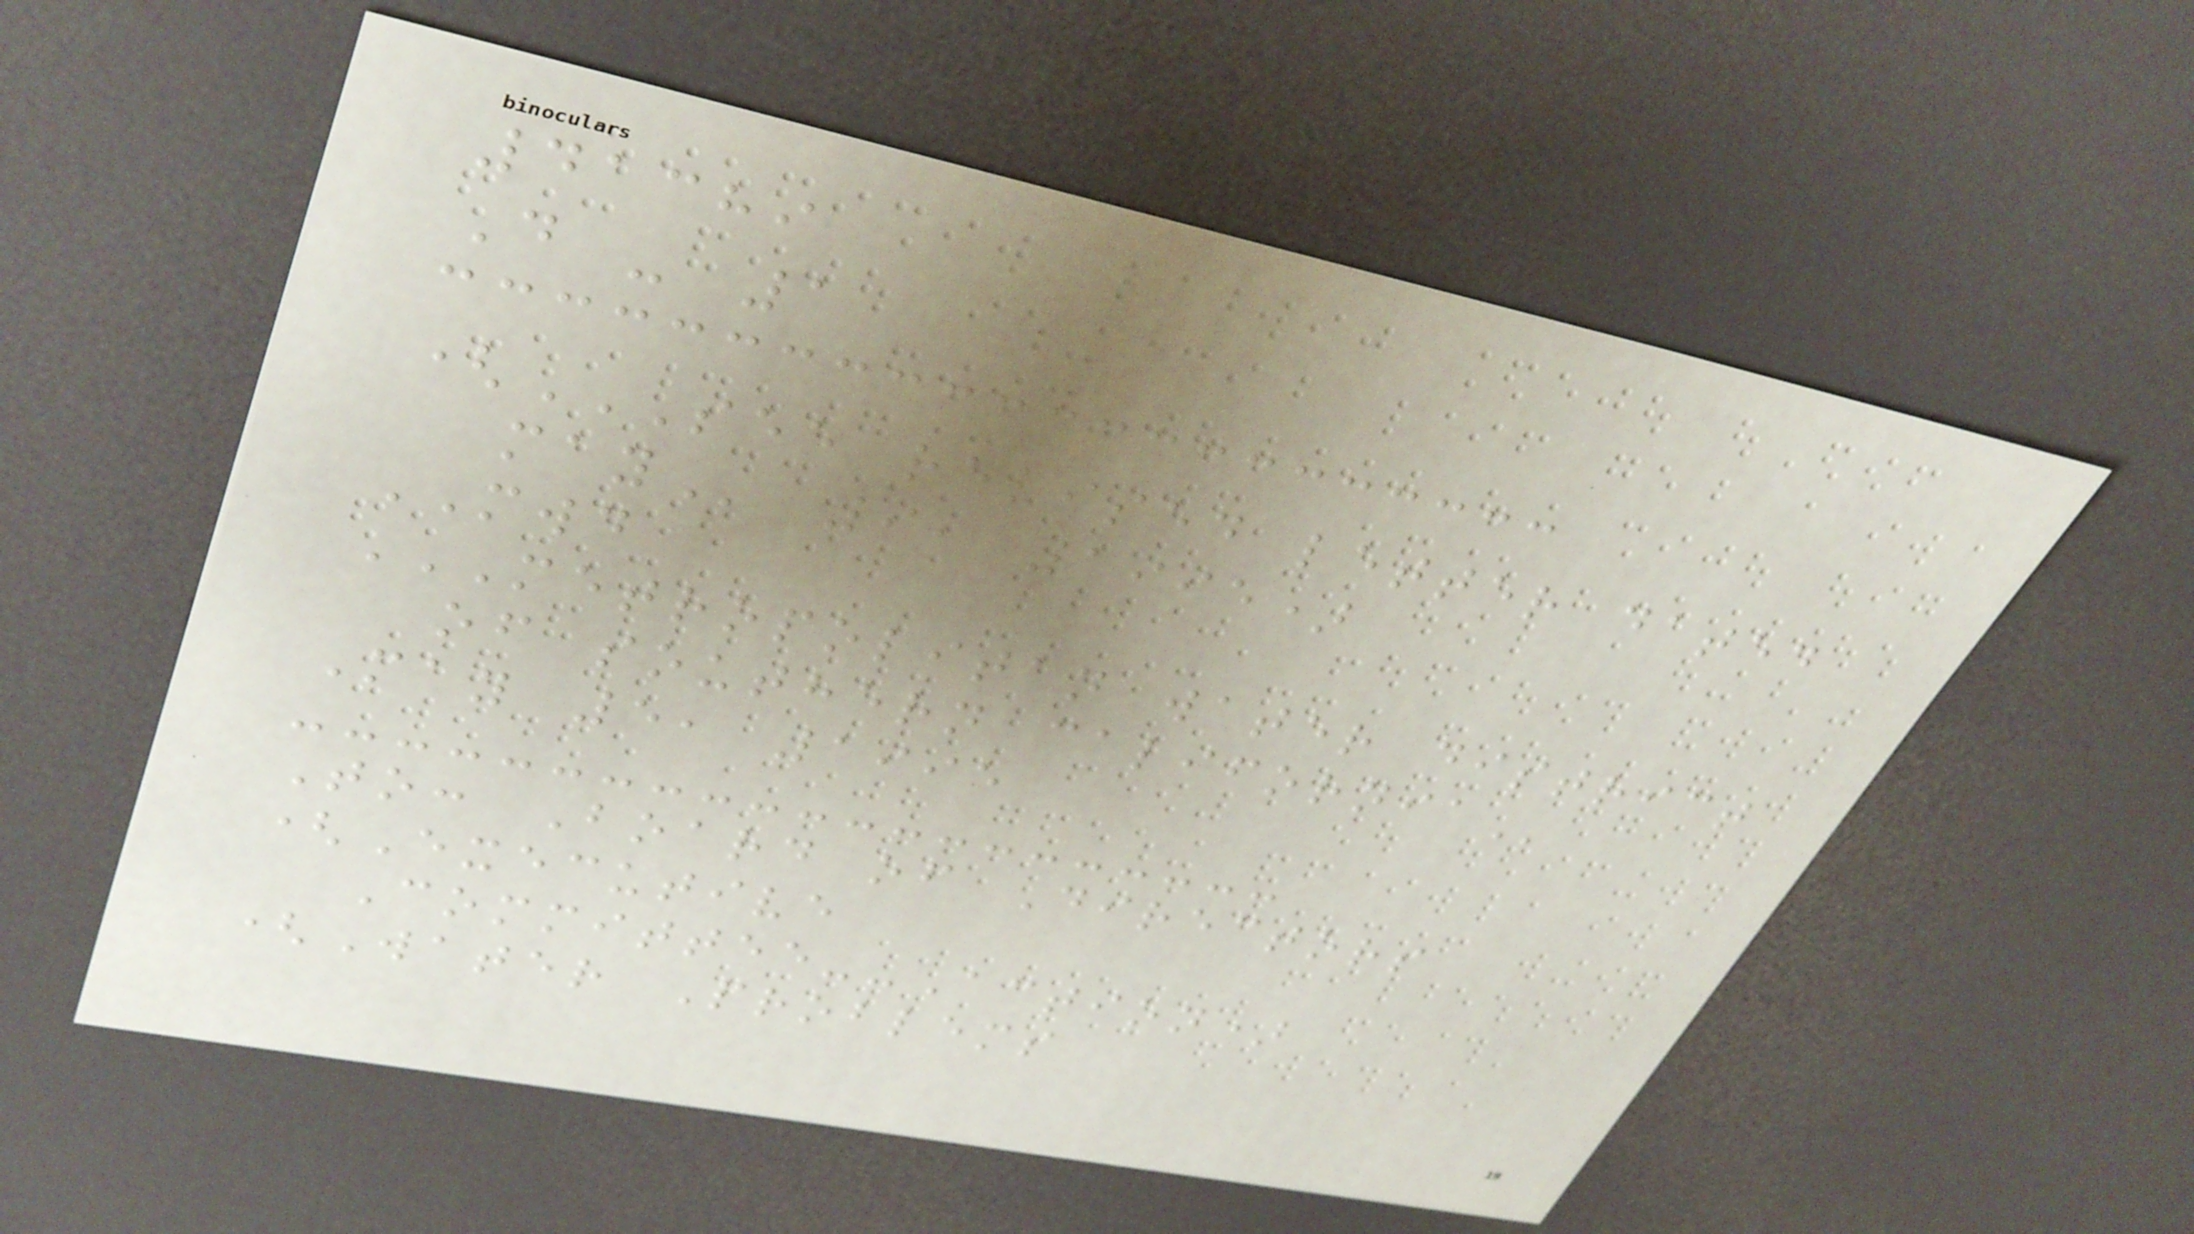41389
D - 1
(SEE REVISED LETTER DATED
MAY 9, 1995)
MWD
METROPOLITAN WATER DISTRICT
OF SOUTHERN CALIFORNIA
May 5, 1995
To: Board of Directors
(Executive
Committee--Action)
(Water Problems
